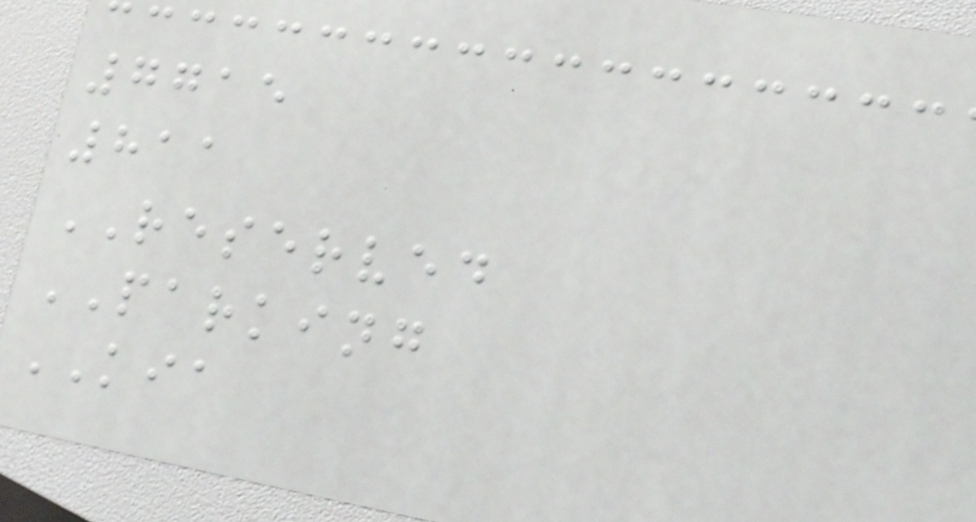7715
811
RESERVED
PARKING
KIA
